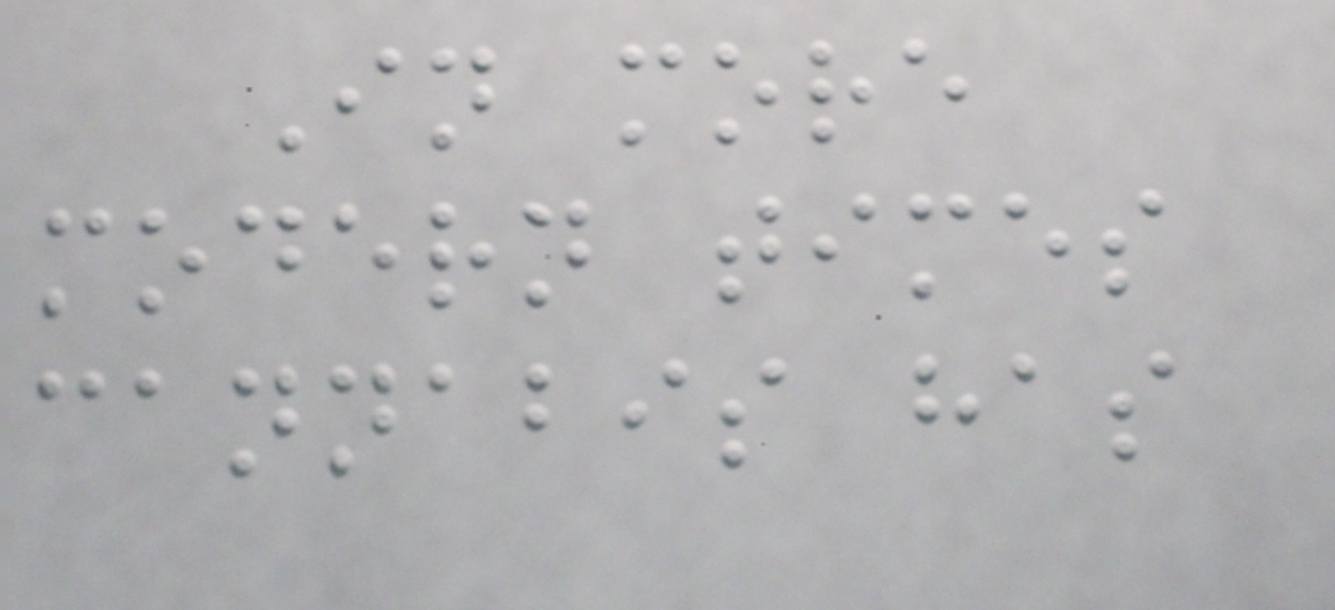In more
modern times
cannabis has
